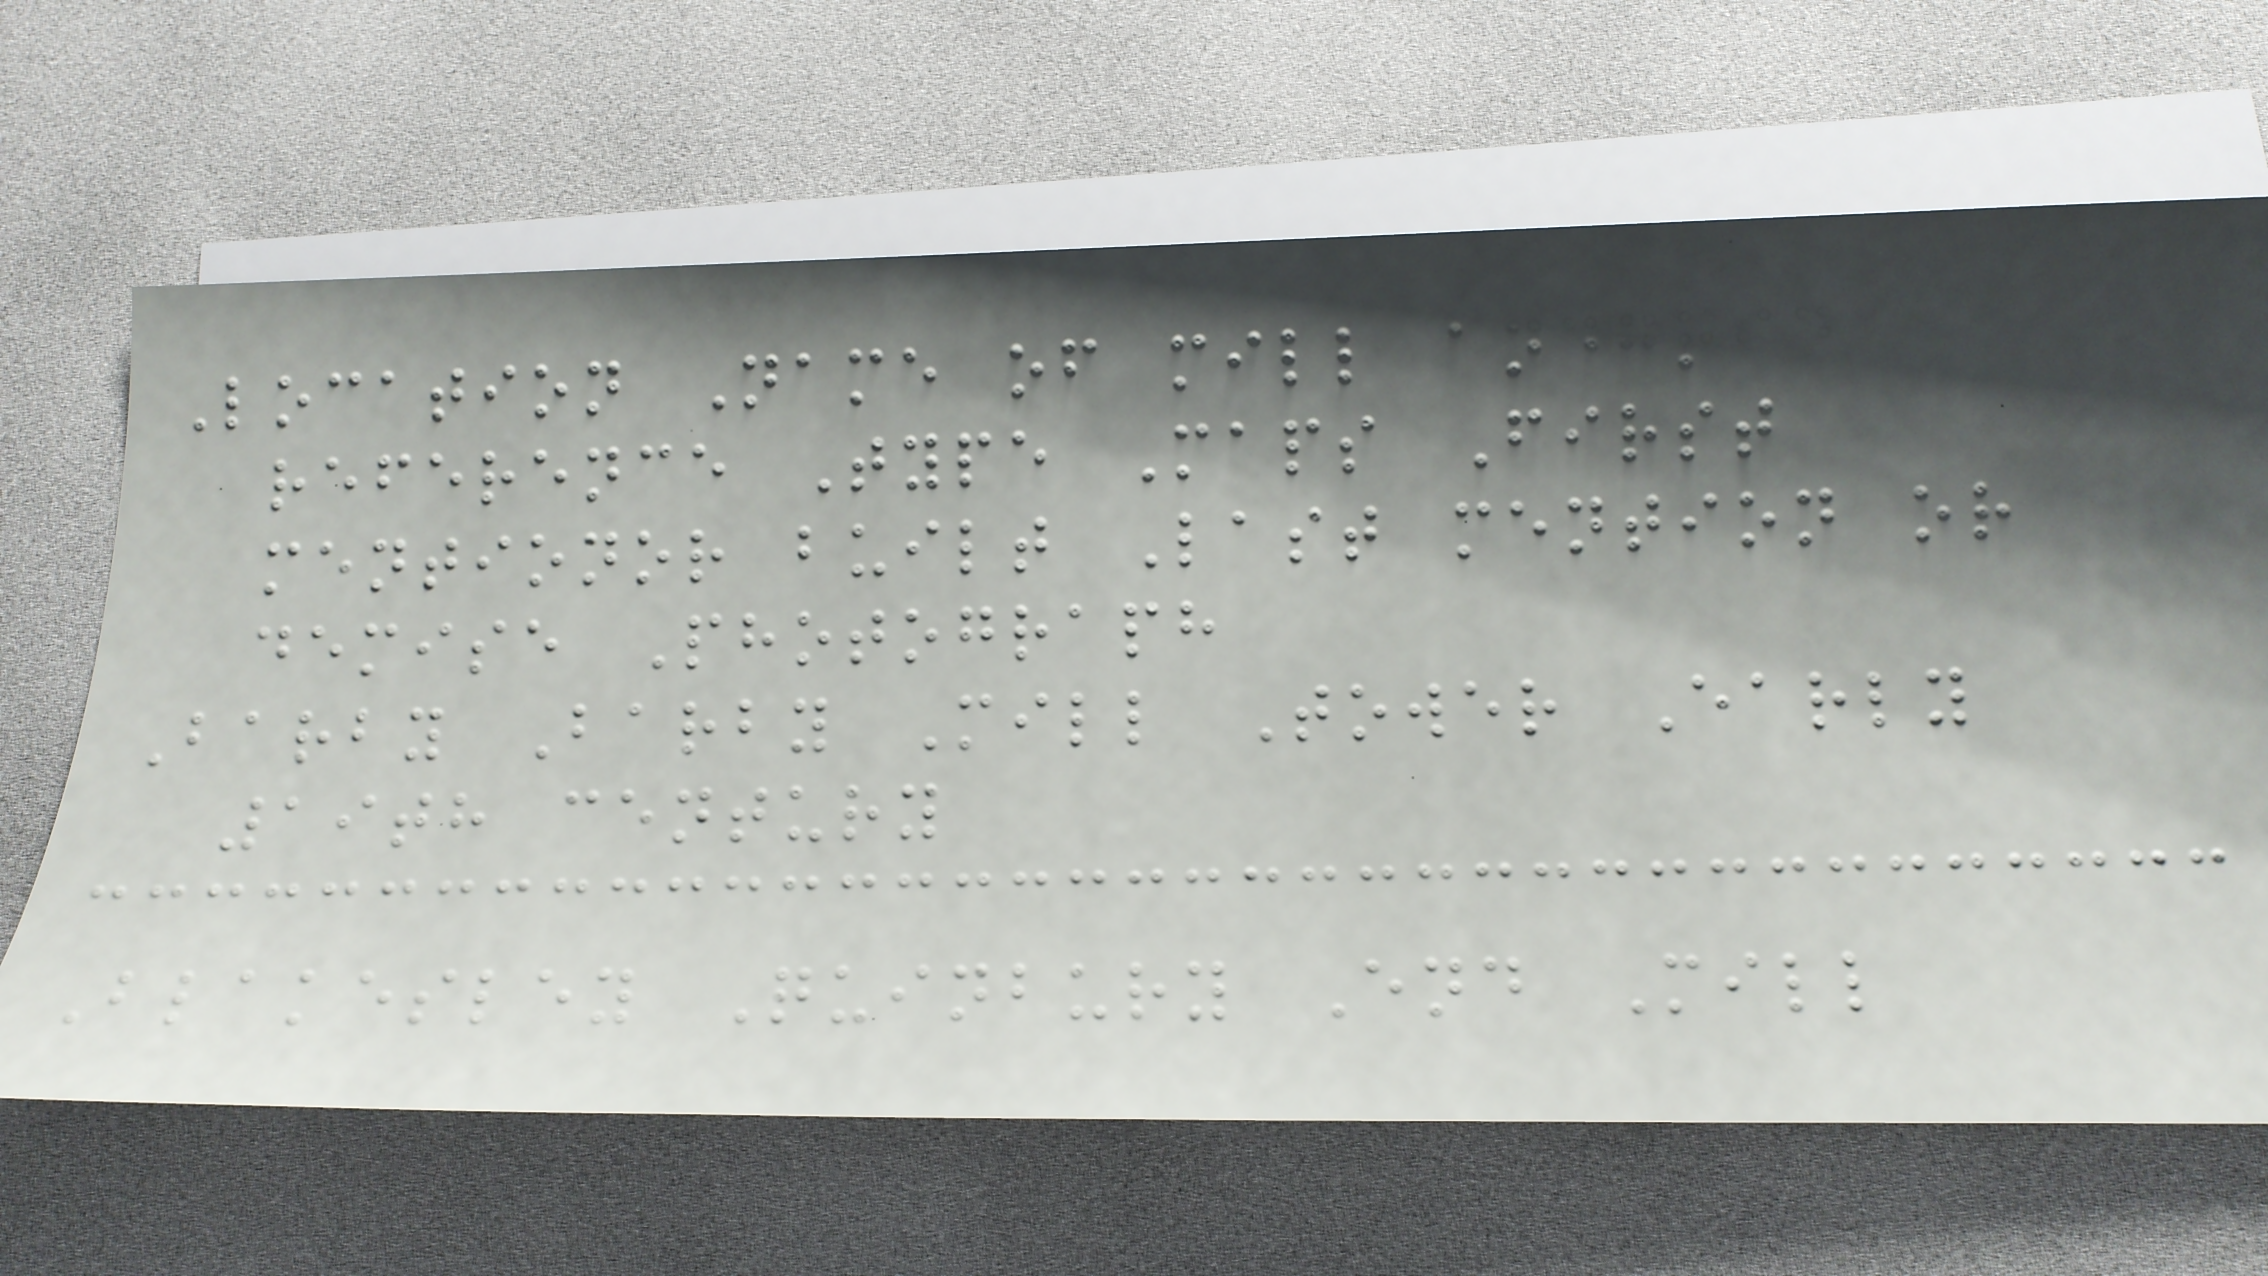Location Name of mill andgrid
reference Type Maps First
mentionor built Last mention or
demise Photograph
Barby Barby Mill Tower Early
19th century
Blakesley Quinbury End Mill
